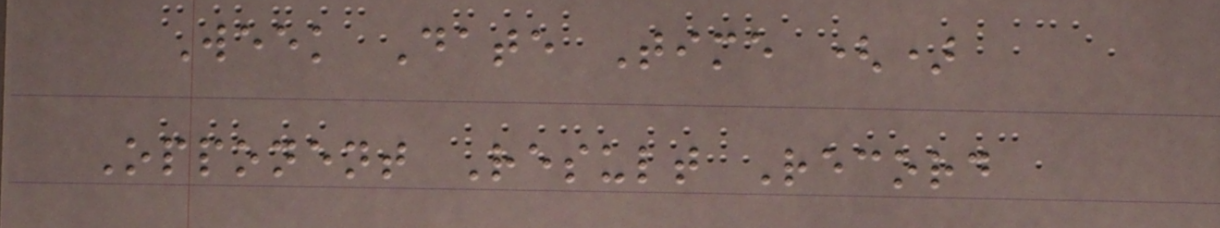Week Date Time ()
Opponent Result Record
